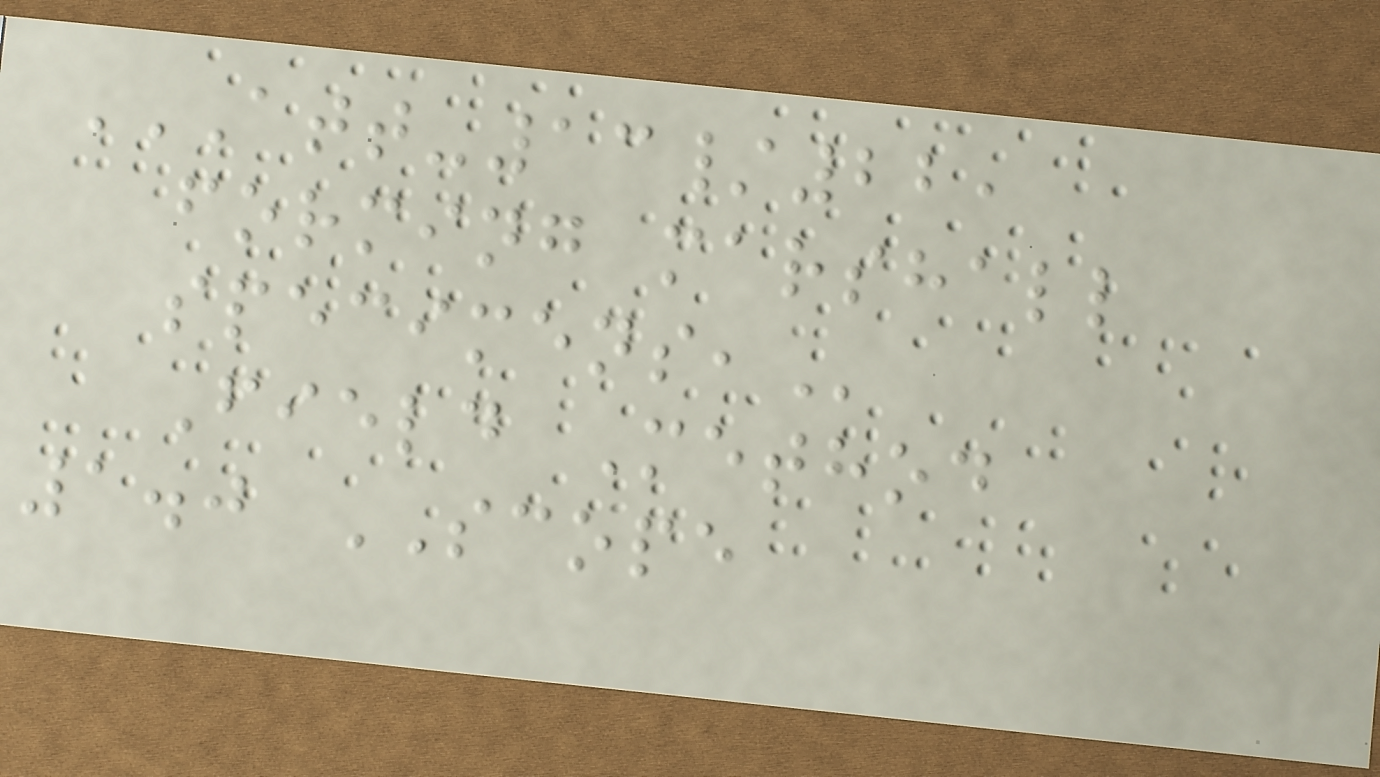ATT-13/22,
FORMING MARSHALL
SPECIMENS,
Field Method
1.0 SCOPE
